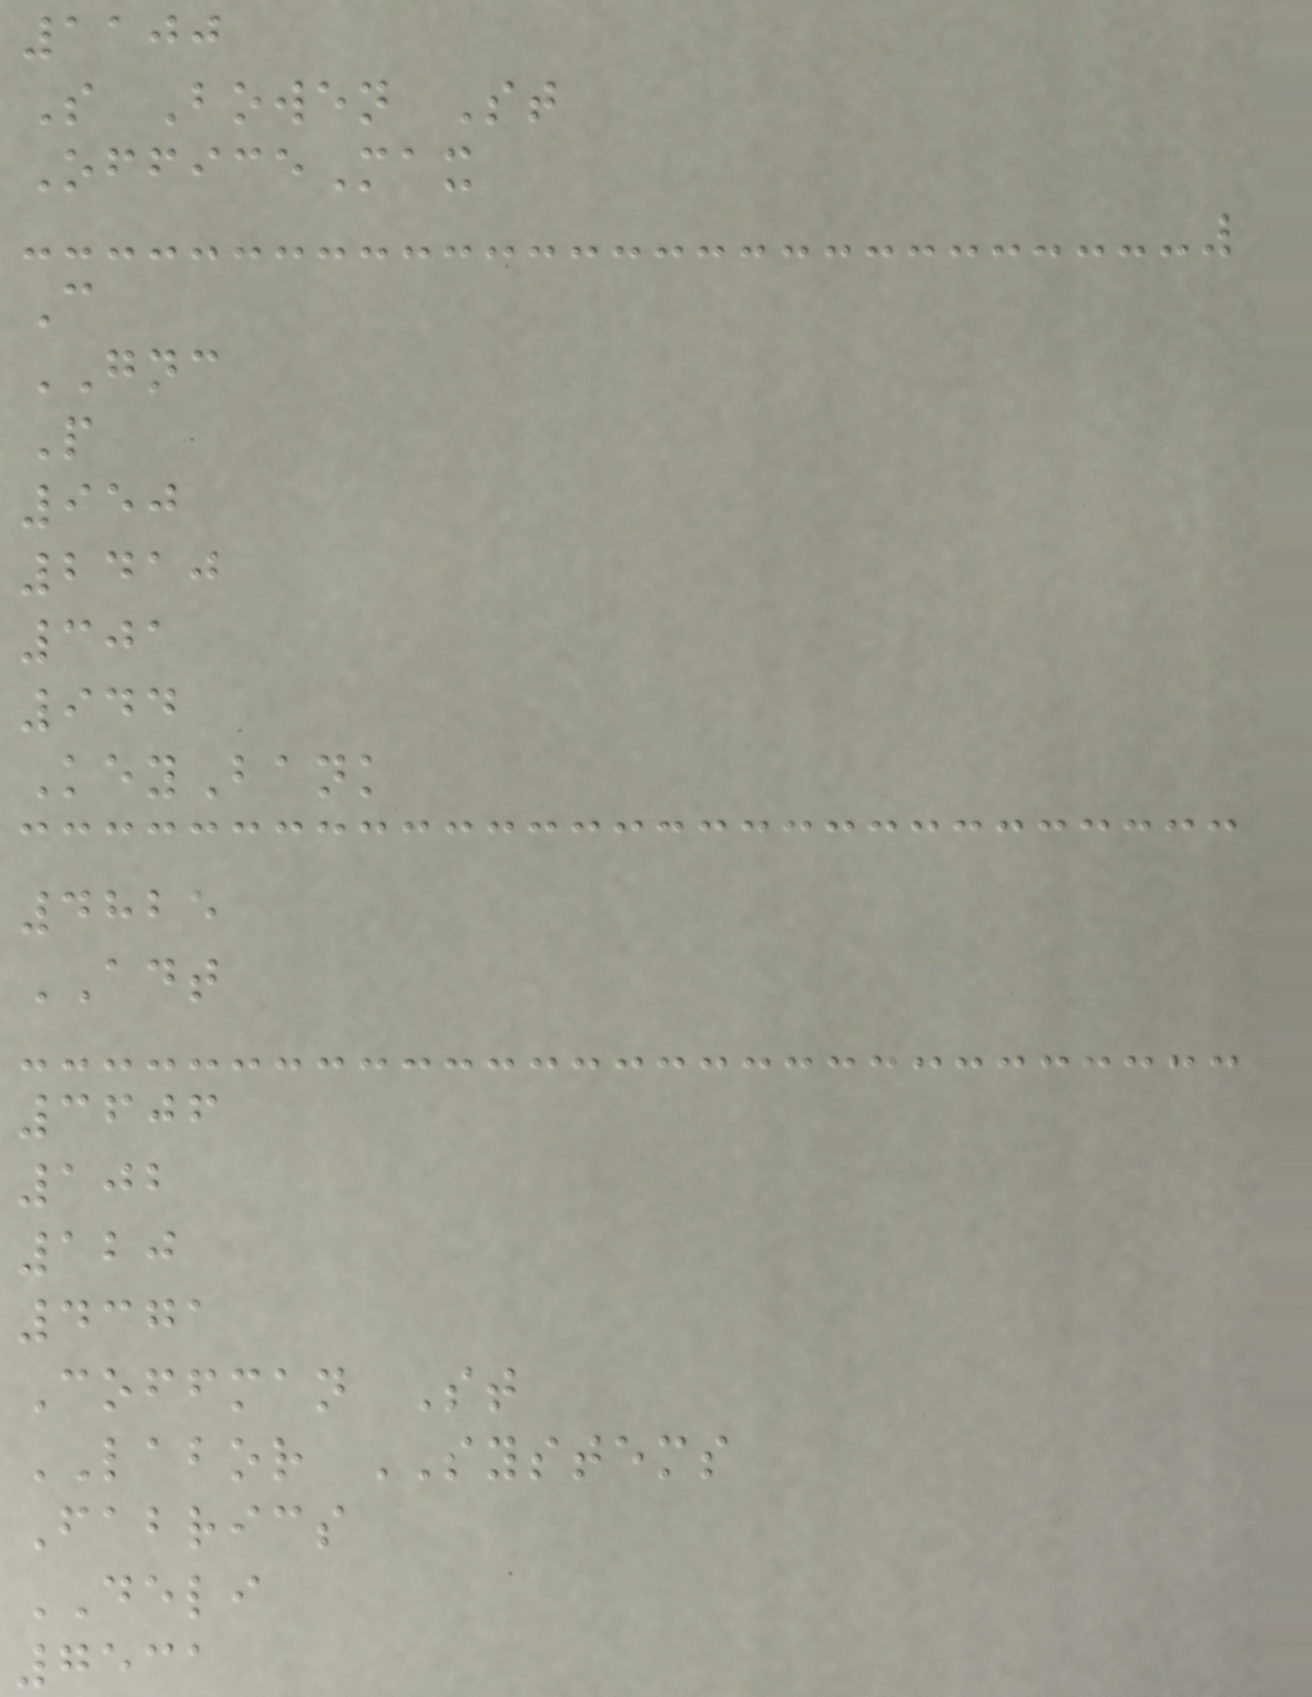1100
S Bowen St
OfficeMax
C
GNC
P
950
2410
301
944
KeyBank
4825
ADT
3606
102
120
4371
Coffman St
LABOR SYSTEMS
Fabrics
DELI
7531
